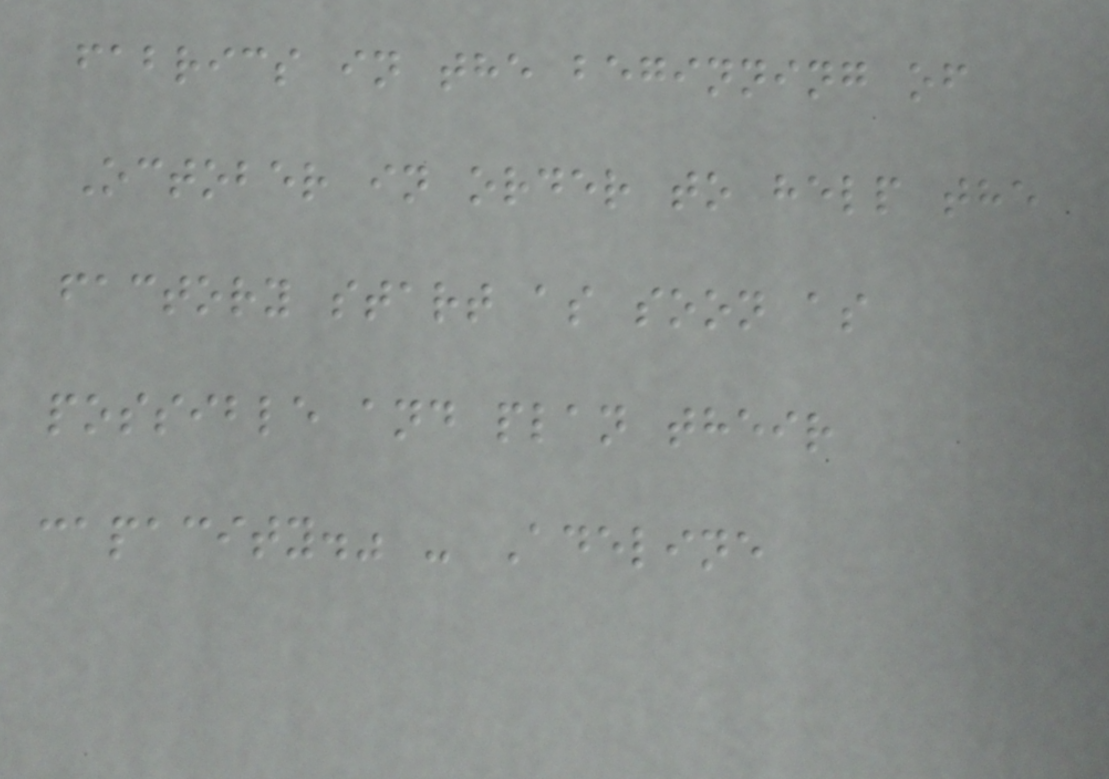fabrics in the beginning of
October in order to help the
factory start as soon as
possible and plan their
capacity." - Adeline
